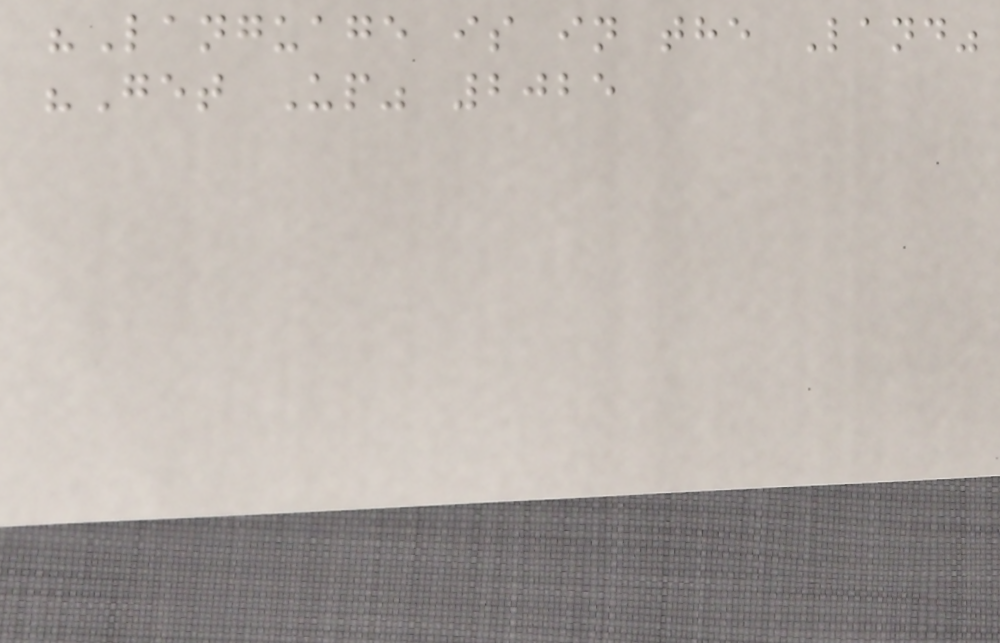"Language is in the Land"
"Get Up" 2025
